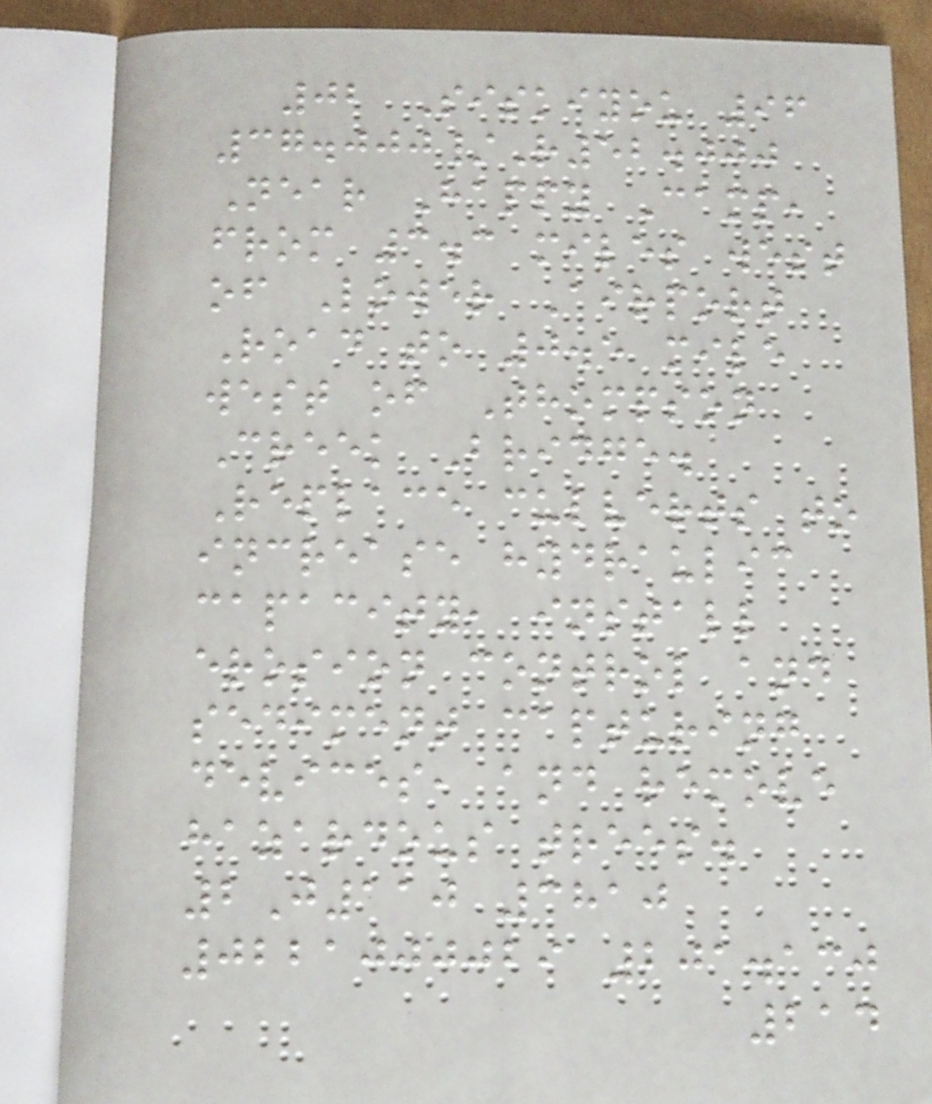02 Siskiyou 96
37.000/R52.000
Near Happy Camp,
from 3.3 miles west
of Lower Airport
Road to 0.5 mile
west of Thompson
Creek Bridge.
Replace culverts to
increase hydraulic
capacity, install
erosion control and
sediment capturing
devices, and remove
hazardous trees.
2J110 3810
0221000029 201.130
214
